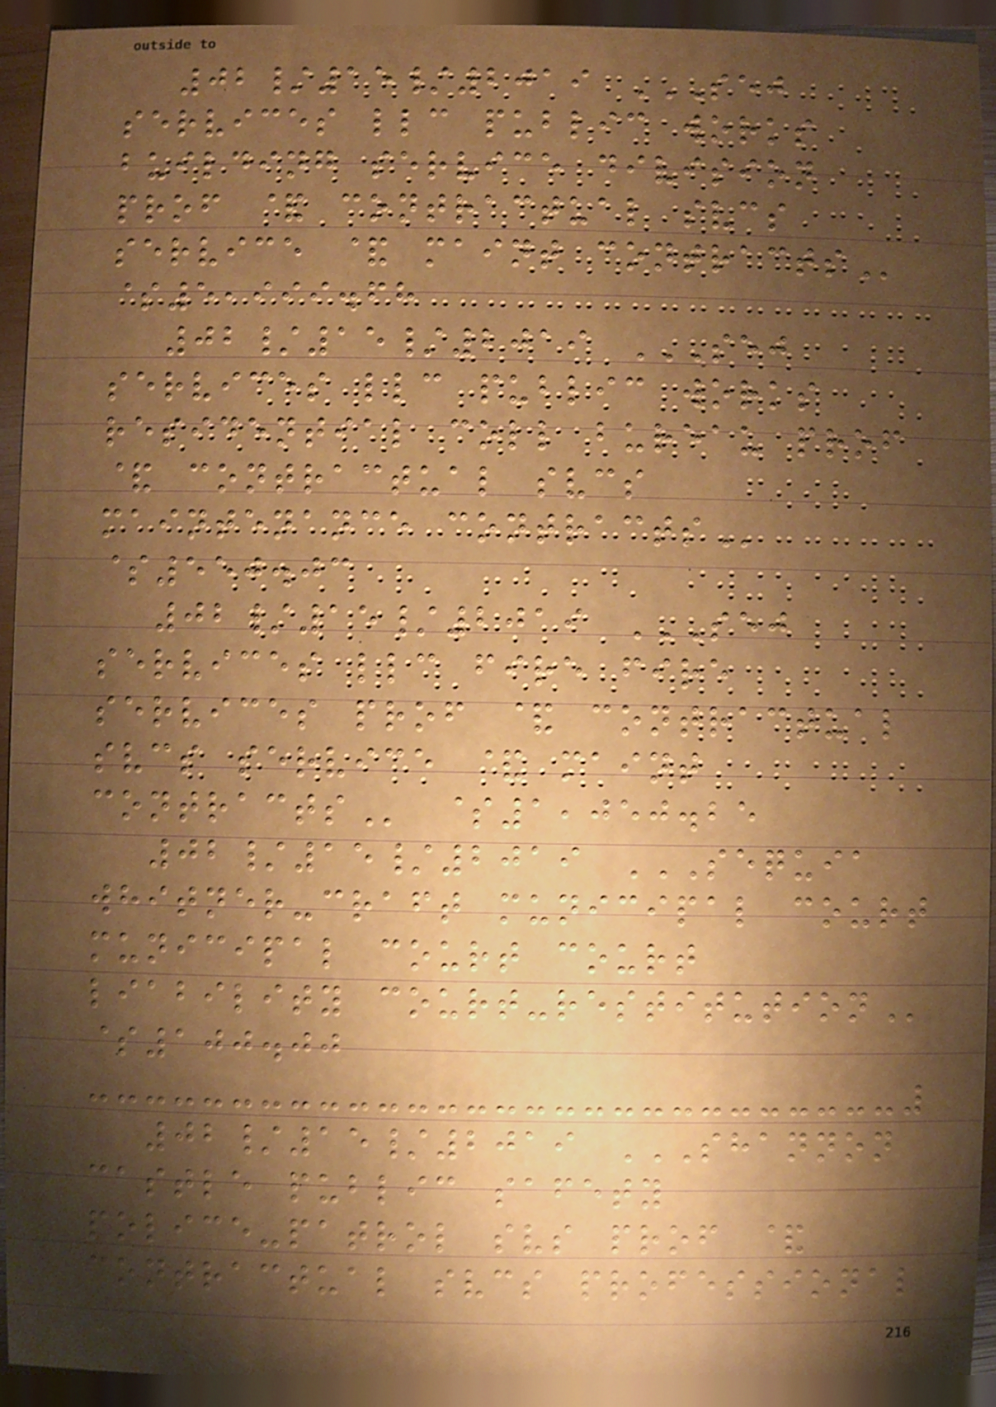02/15/2019 SEJ
SERVICES LLC PUBLIC WORKS
BUILDING SERVICE DIVISION
PROF & CONTRACTUAL SVCS
SERVICE & MAINT CONTRACTS
$5,999.68
02/15/2019 SEJ
SERVICES LLC PUBLIC WORKS
RESIDENTIAL COLL BUREAU PROF
& CONTRACTUAL SVCS
MAINTENANCE CONTRACTS
$550.03
02/15/2019 SEJ
SERVICES LLC FIRE FIRE
SERVICES PROF & CONTRACTUAL
SVCS SERVICE & MAINT
CONTRACTS $1,050.25
02/15/2019 SEQUIA
WHITNER-CRAFT MUNICIPAL COURT
MUNICIPAL COURT COURT
LIABILITY COURT-RESTITUTION
$100.00
02/15/2019 SHANNON
CASTLE PUBLIC SAFETY
POLICE-PATROL SVS PROF &
CONTRACTUAL SVCS PROFESSIONAL
